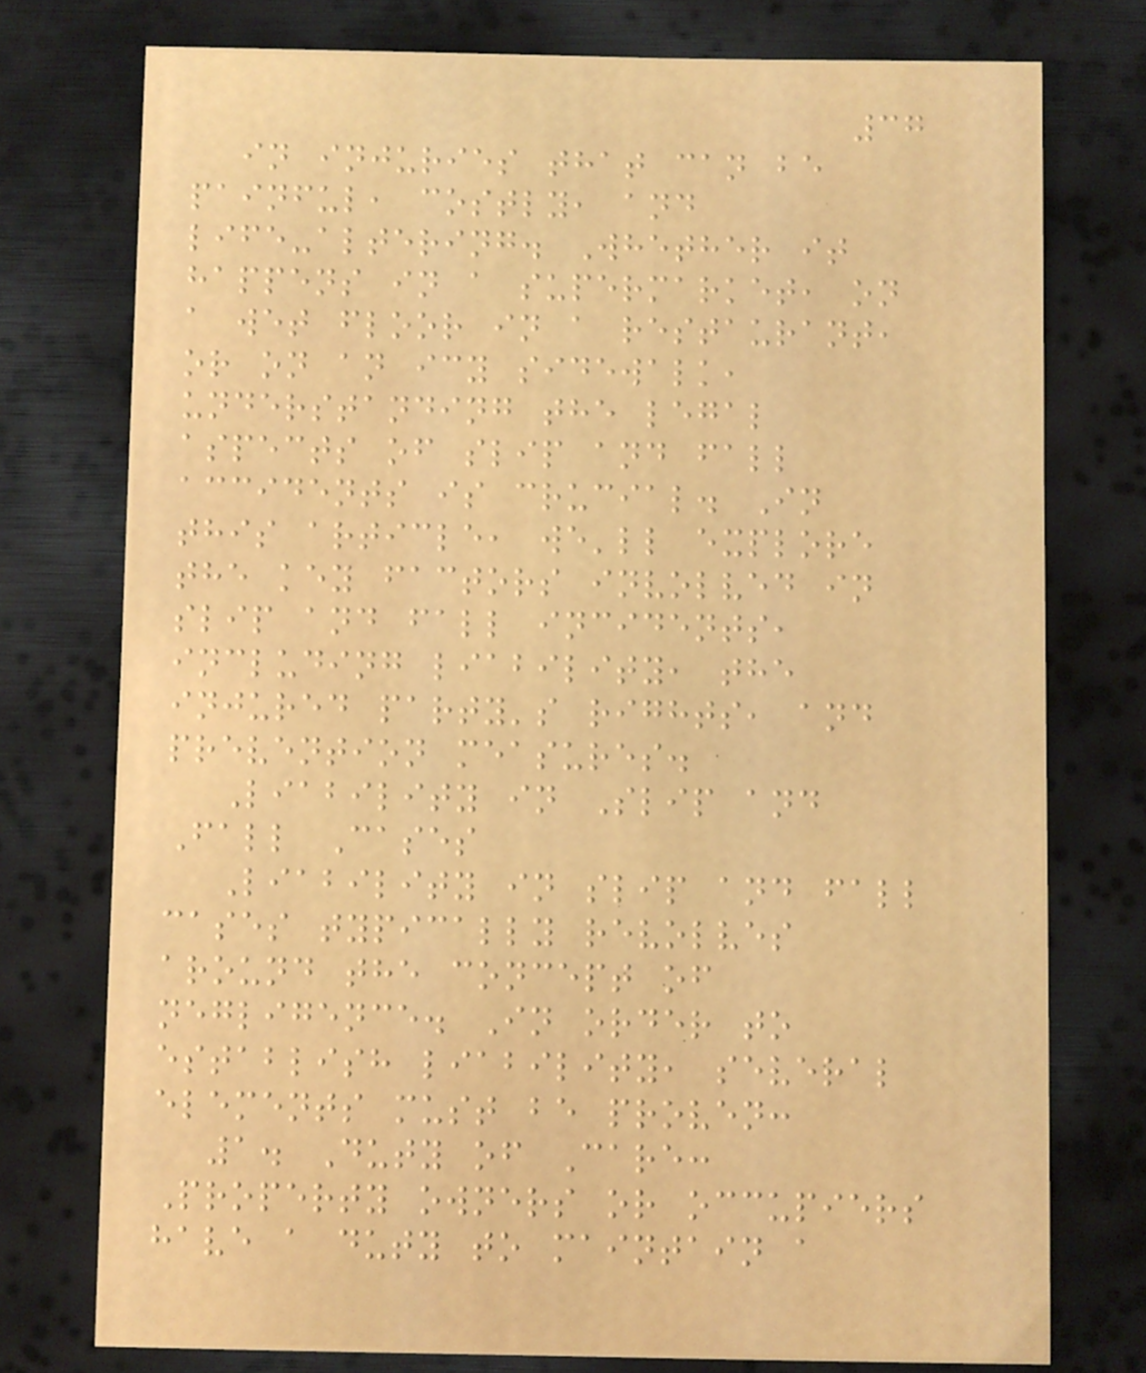37
in injuries that can be
painful, costly, and
life-altering. Whether it
happens in a supermarket, on
a wet floor in a restaurant,
or on an icy sidewalk,
understanding the legal
aspects of slip and fall
accidents is crucial. In
this article, we'll explore
the key factors involved in
slip and fall incidents,
including liability, the
injured party's rights, and
prevention measures.
Liability in Slip and
Fall Cases
Liability in slip and fall
cases typically revolves
around the concept of
negligence. In order to
establish liability, several
elements must be proven:
1. Duty of Care:
Property owners or occupiers
have a duty to maintain a
